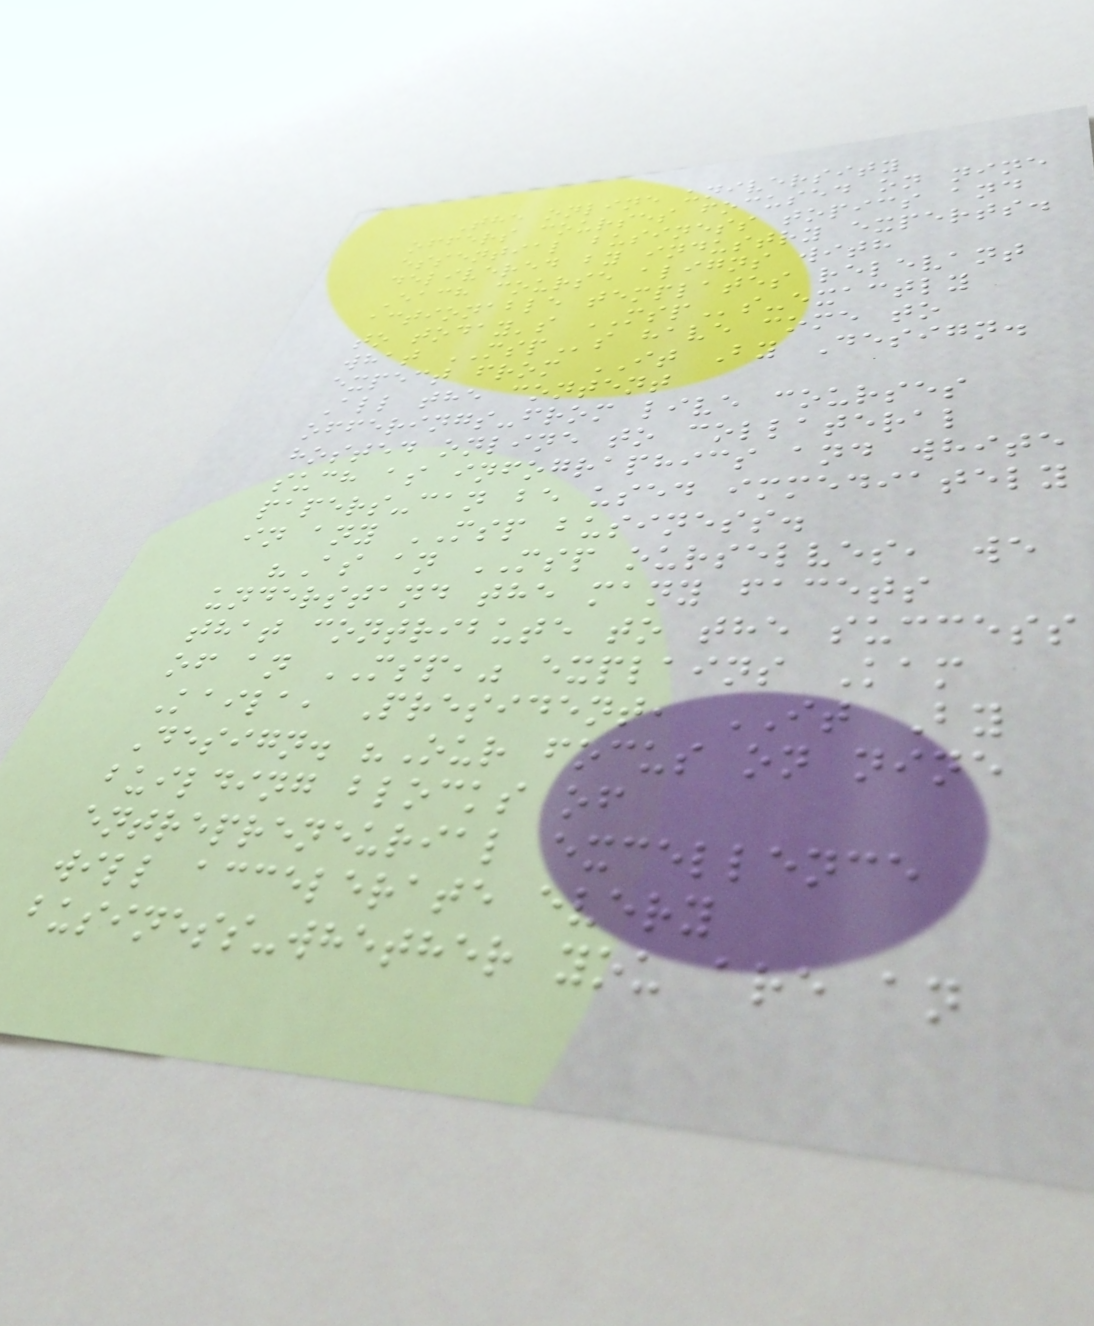The online university
offers courses focused on nine
essential business topics and
delivered by industry experts.
Each course aligns with
actionable templates relevant
to today's MSPs-exactly
what MSPs have come to
expect from IT By Design.
All the content
offerings-from live courses
hosted online to collateral
such as infographics and white
papers-can be used immediately
in any MSP business.
"As an MSP ourselves, we
understand the many facets
that contribute to the success
of an MSP," explains Kam
Kaila, President, IT By
Design. "Our focus on nine
building blocks of
entrepreneurial excellence
will accelerate every
business-whether you are an
